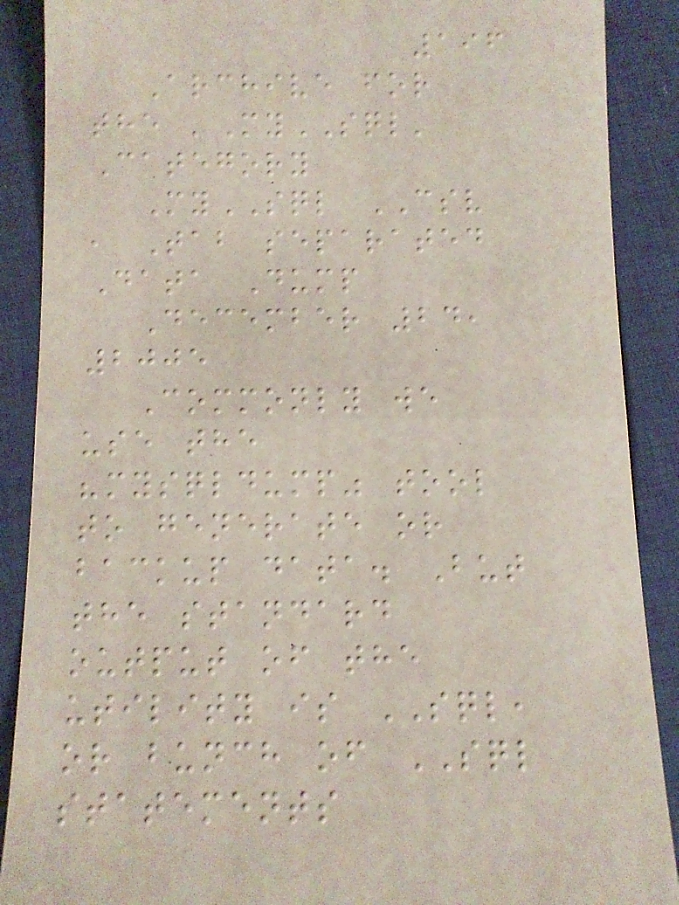196
Archive for
the 'MySQL'
Category
MySQL CSV
, Tab separated
Data Dump
December 24,
2005
Commonly we
use the
"mysqldump" tool
to generate or
backup data. But
the standard
output of the
utility is SQL,
or bunch of SQL
statements
